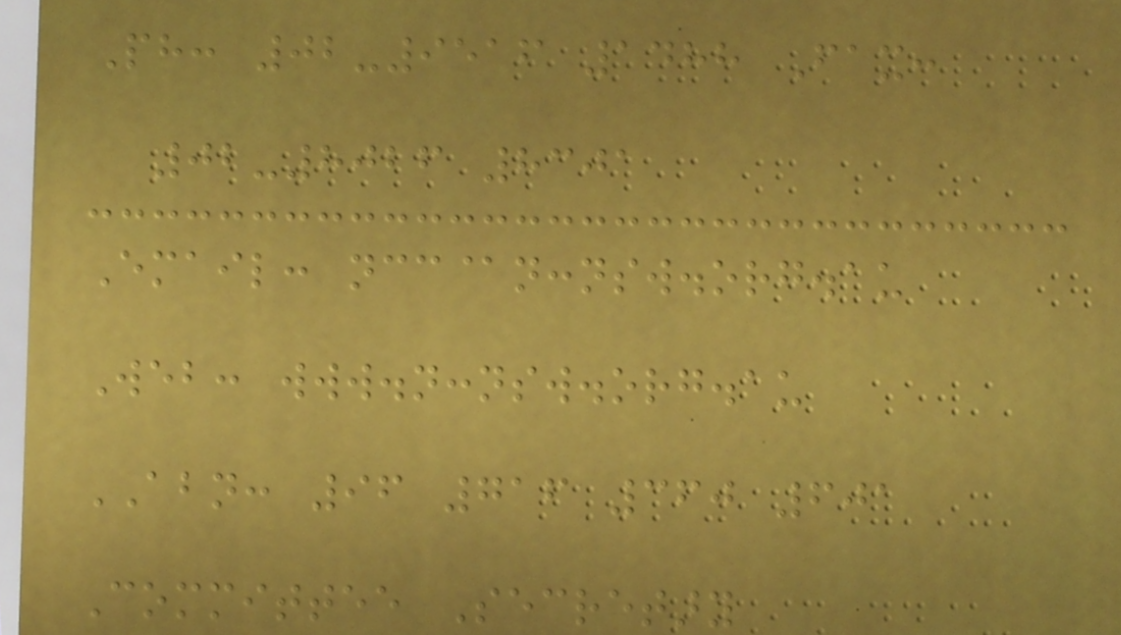Ph: 02-9516 1488 Fax:
02-8026 8301
Email: ncc@nccnsw.org.au
Web: www.nccnsw.org.au
ABN: 96 716 360 601
Committee Secretary
